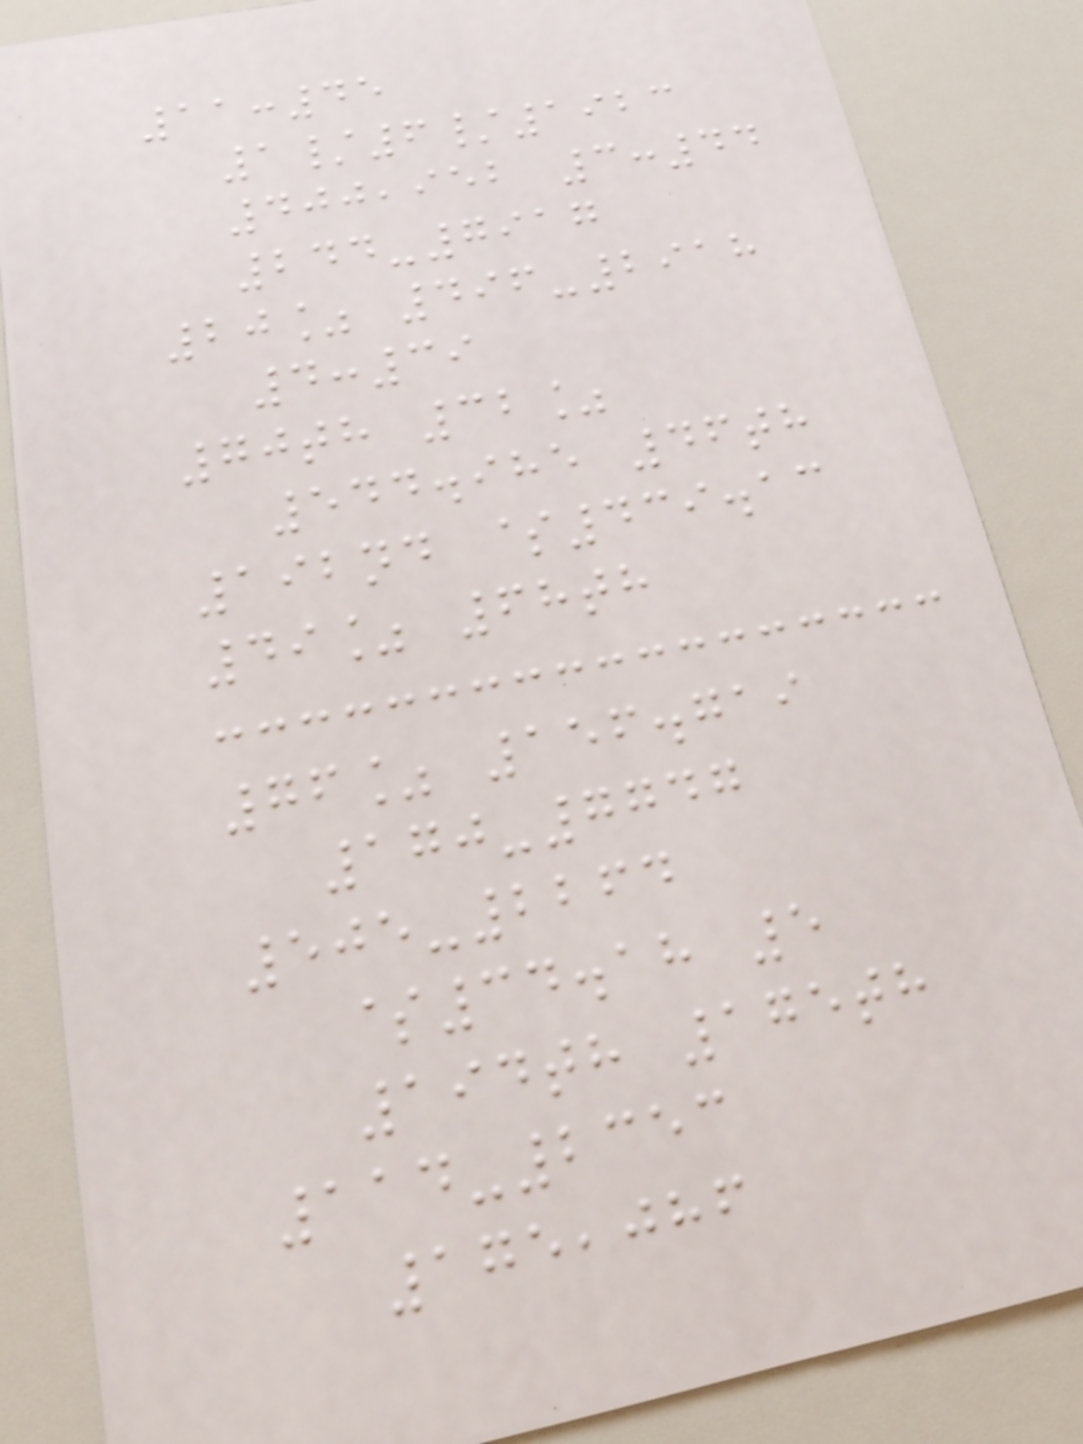11:45
1/6/1923
400,952 3:44
244-7917
20% 496-2918
4:39
70th 32%
544.985 46th
192nd $439.13
49% 68th
76% 156.719
170-7747
505-2264
$34.18 5
194th 175th
114-2353
175,086
